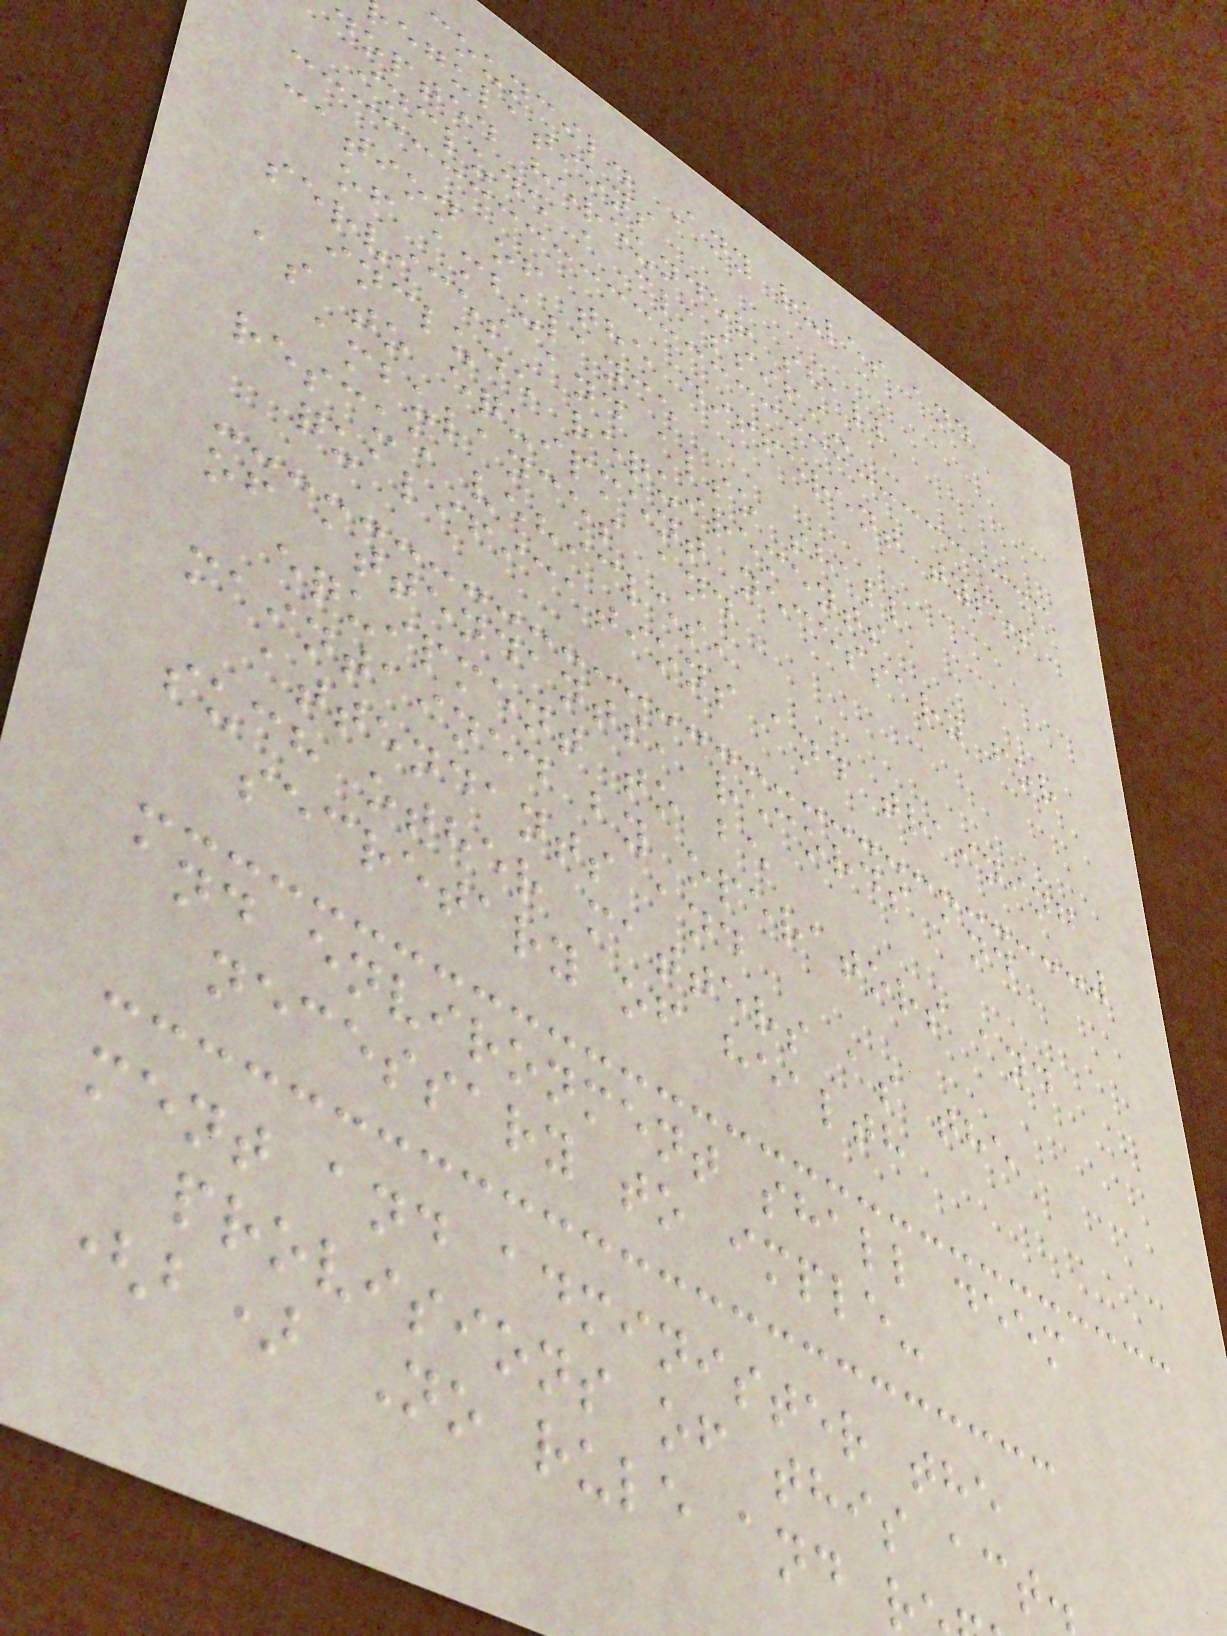council. Any rules and
egulations
dopted hereunder shall
include a classifi-
cation of the different types
of ambulance
services and also shall
include requirements
as to equipment necessary for
ambulances and
rescue vehicles,
qualifications and training
of attendants, records and
equipment to be
maintained by operators and
attendants and
such other matters as the
secretary of health
and environment shall deem
necessary to imple-
ment and administer the
provisions of this act.
(b) No rule and
